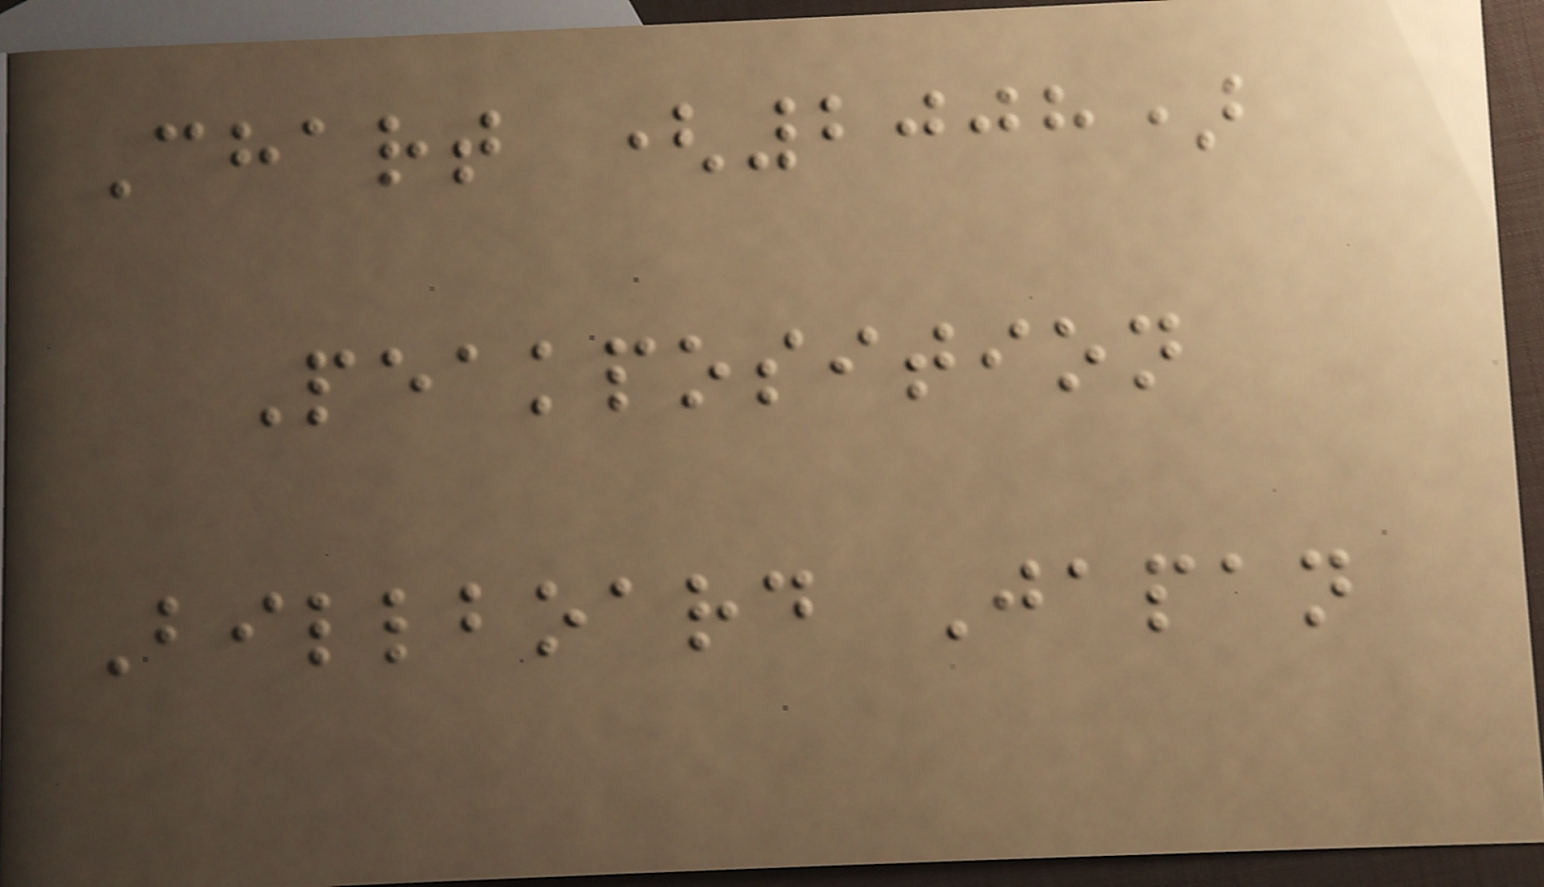Chart (2008)
Peakposition
Billboard Japan
